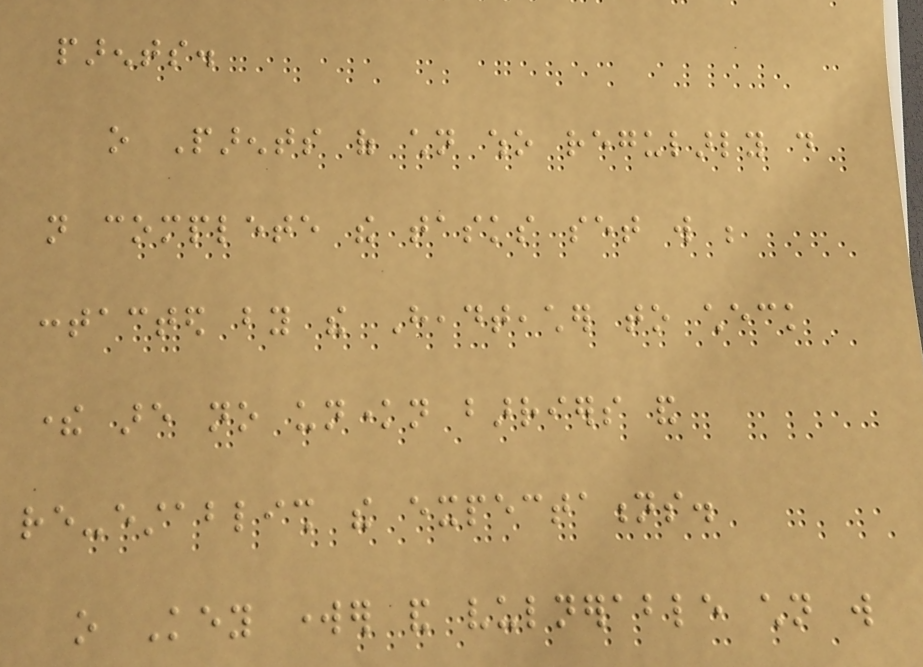parents.
o Parents of children who regularly do
not complete the tasks set will be
contacted by the Headteacher to check
there are no unknown barriers and
re-establish the expectations.
o Key worker and vulnerable children will
